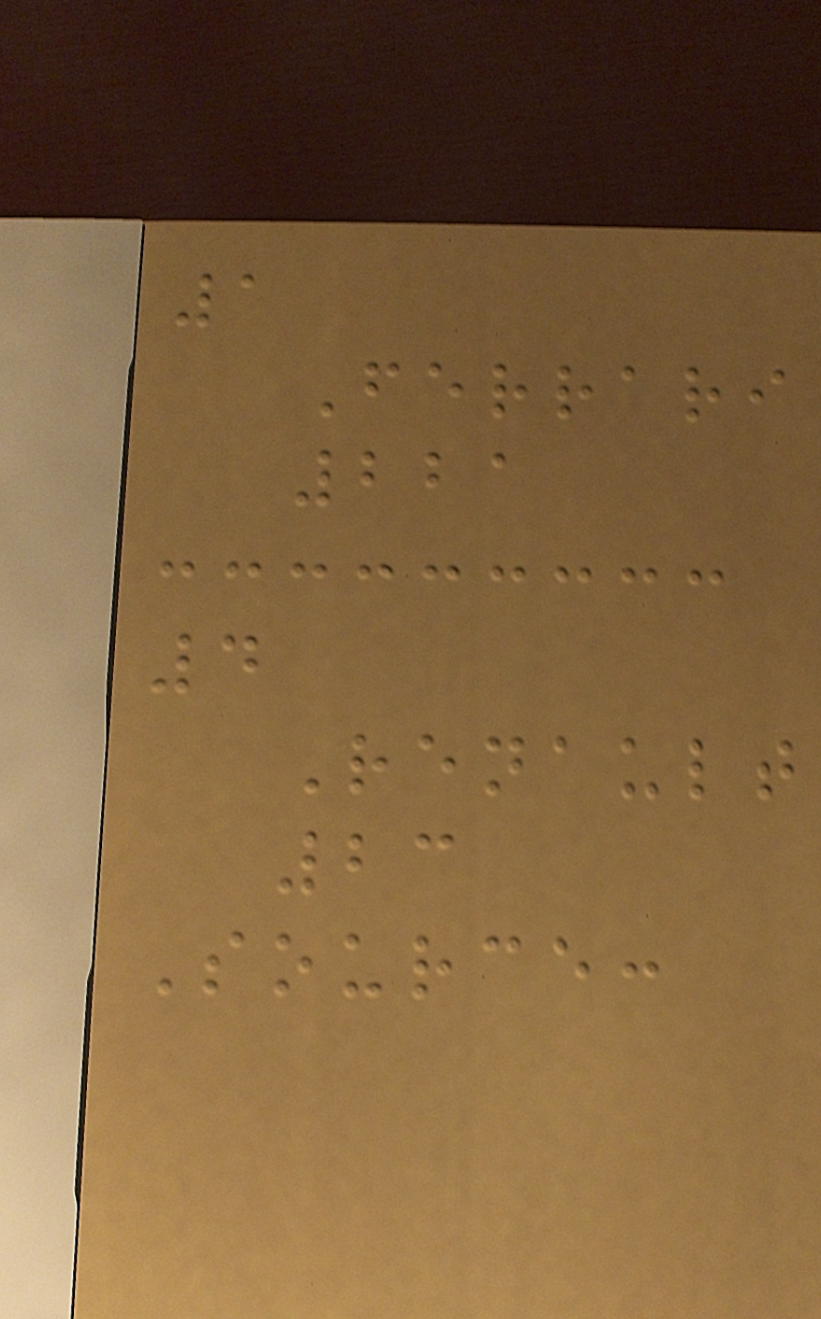1
Ferrari
221
4
Renault
23
Source:
